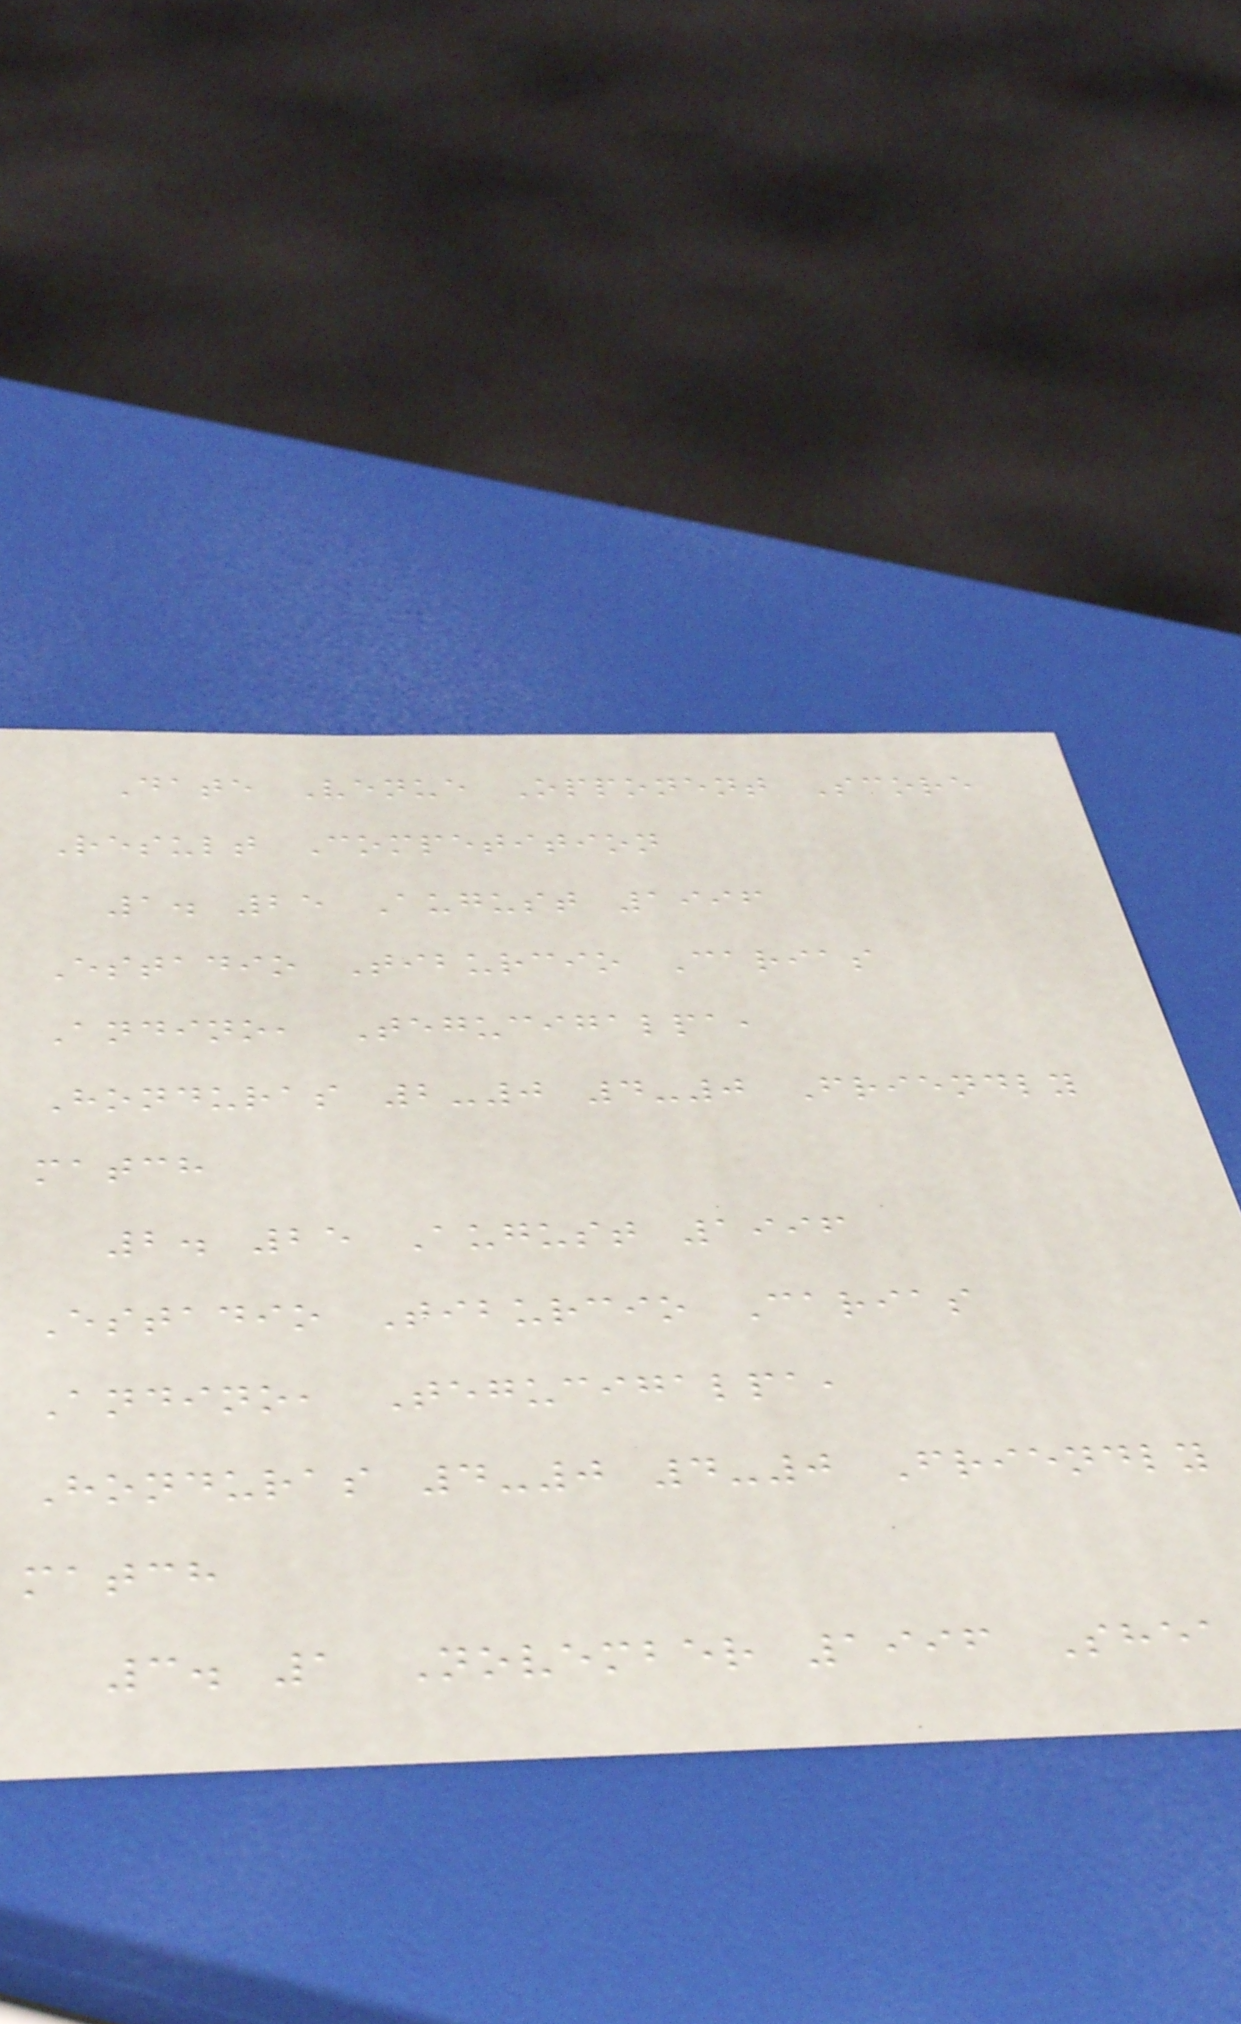Date Venue Opponent Score
Result Competition
1. 25 August 1996
Estadio Tiburcio Carias
Andino, Tegucigalpa,
Honduras 2-0 4-0 Friendly
match
2. 25 August 1996
Estadio Tiburcio Carias
Andino, Tegucigalpa,
Honduras 4-0 4-0 Friendly
match
3. 1 November 1996 Shea
